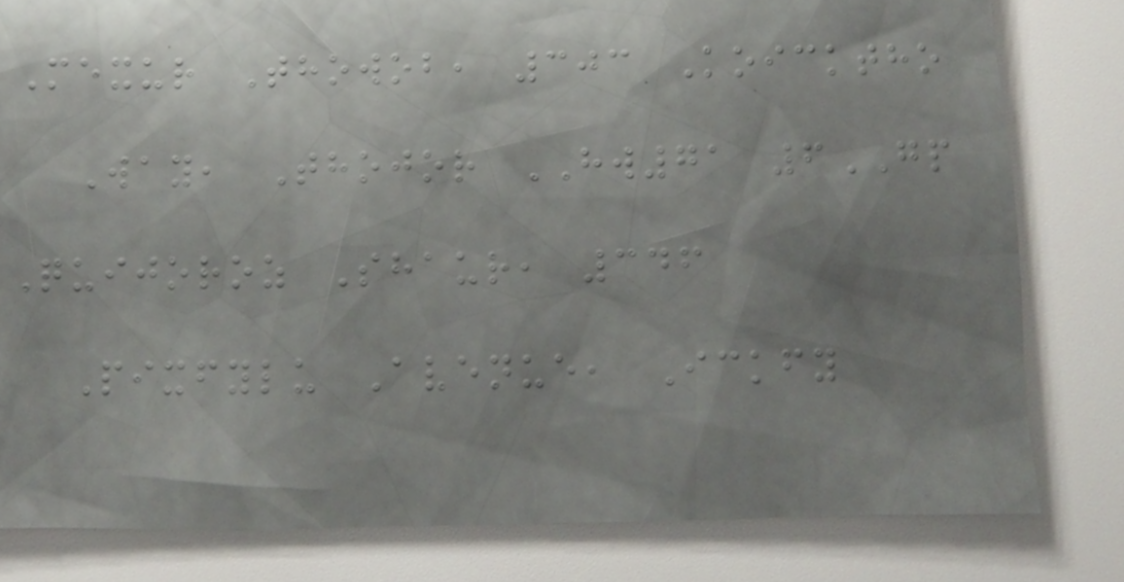Mexur Thowob, 303 Koicktho
Way, Thojor HW71 6GP
Quijoroz Shaur, 346
Pixfylu Avenue, Ickfy
